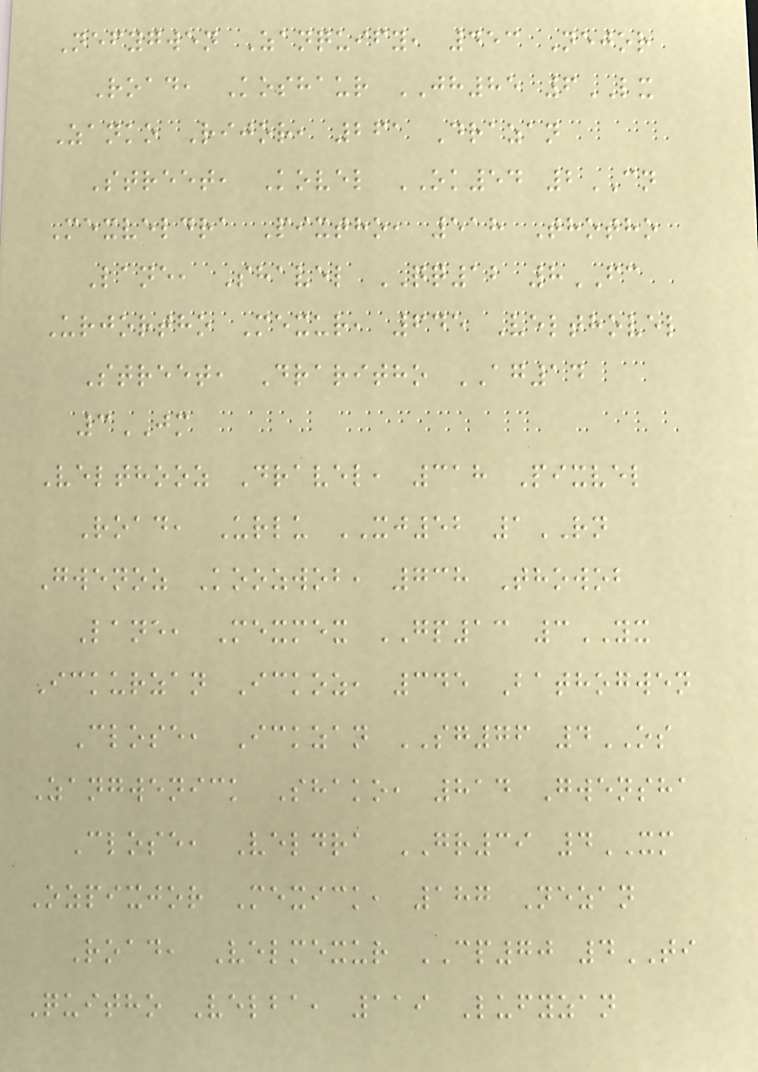Nefygwen Zanquify, 453 Nejor
Road, Koshaur JH85 6LX
Zanko Rijor, 261 Drazan
Street, Kovel OK54 2CN
Mexveldra Pixtho, 518 Thotho
Lane, Shavel QQ12 8FC
Urjortho Mexur, 645 Velthovel
Street, Draritho AG14
3JM
Velthooz Dravel, 318 Pixvel
Road, Urlu XJ52 1RN
Gwenoz Koozwob, 738 Thowob
Lane, Mexmex GP13 3YX
Ickurzan Ickoz, 345 Bathogwen
Close, Ickzan SG76 4OS
Zangwenick Shako, 814 Gwensha
Close, Veldra GR39 4XM
Ozpixjor Mexick, 187 Nezan
Road, Velmexur CP70 4TI
Quitho Velba, 119 Lufyzan
